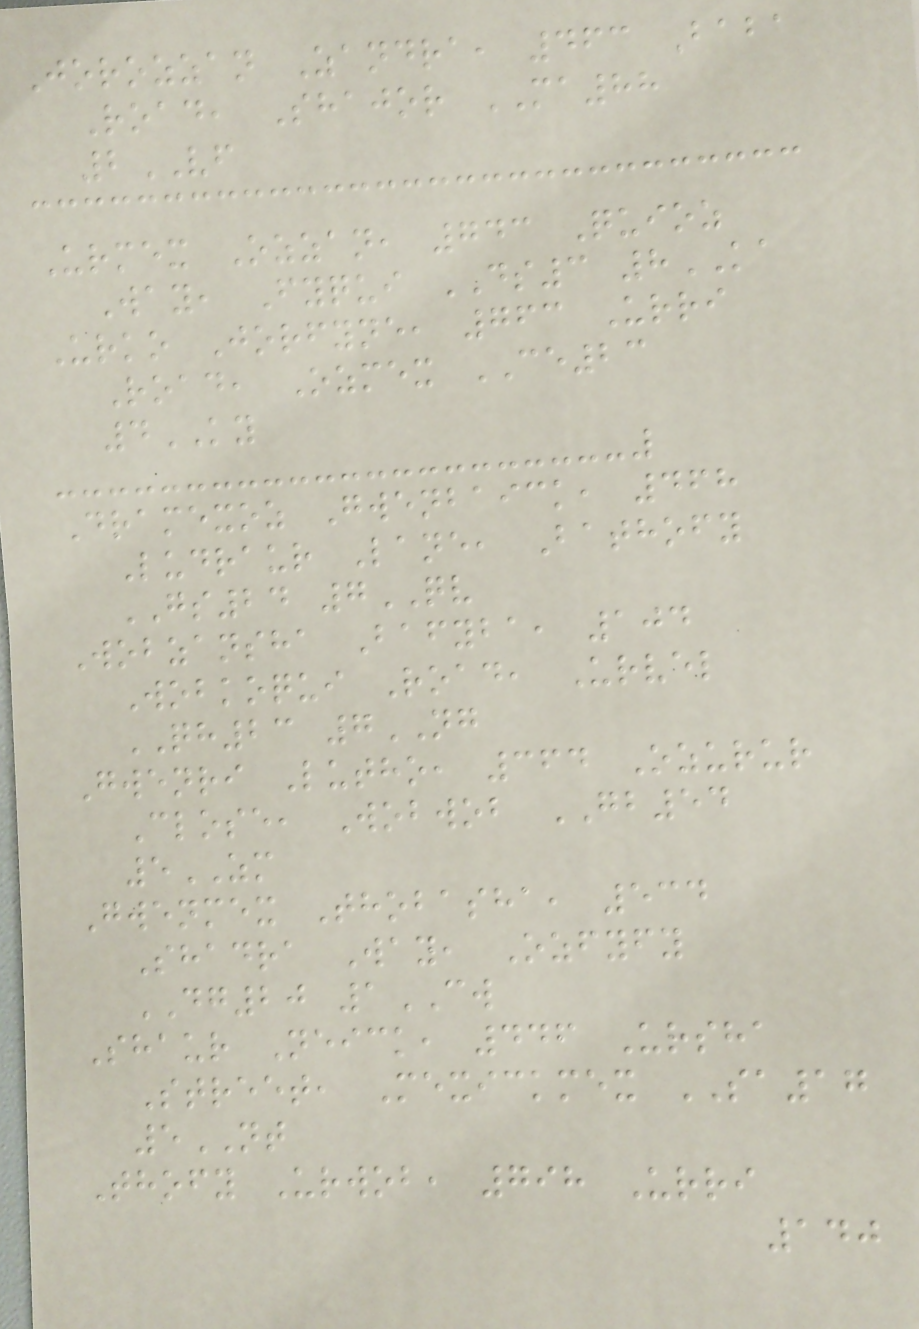Jorozzan Zandra, 463 Baba
Road, Shajor MA88
2VF
Urmex Ozzan, 743 Quioz
Way, Fyqui DS3 8KA
Urko Jorfyne, 763 Urri
Road, Ozmex CE23
4KY
Dramexoz Gwenbaick, 468
Ludraur Lane, Bathofy
GS24 7QV
Wobzansha Bafyba, 104
Wobkoqui Road, Urvel
QH23 7NG
Gwenri Lutho, 364 Ozurur
Close, Wobwob GB54
5ZM
Gwenmex Thobasha, 534
Shadra Way, Ozfyfy
DG20 1CW
Shaur Neick, 446 Ursha
Street, Mexickmex SA17
5NT
Thofy Urwob, 798 Urri
140
